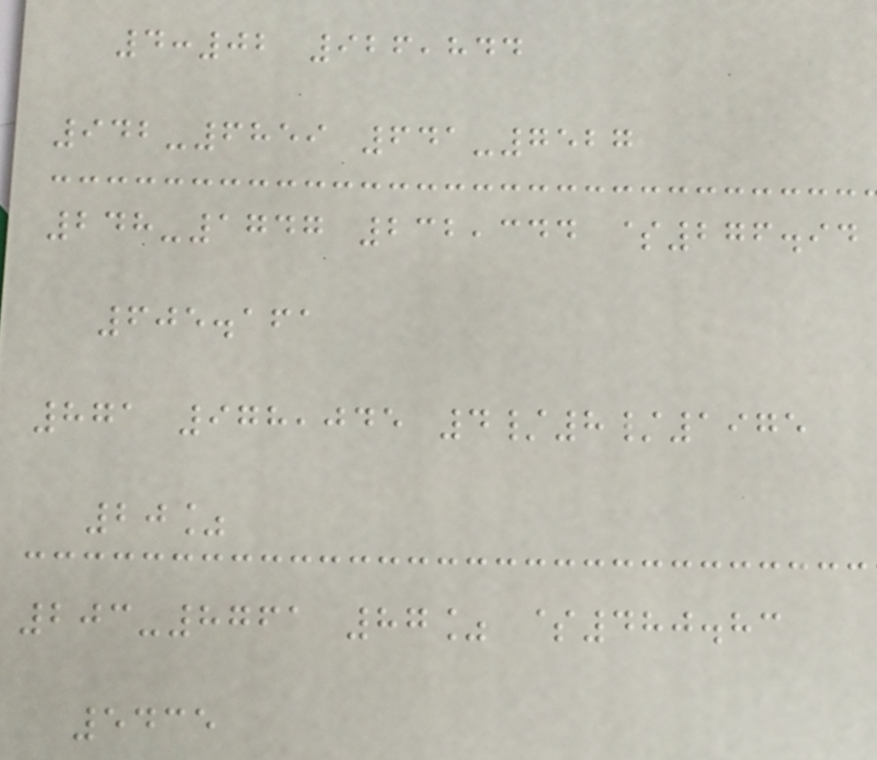4:02 926,844
942-6859 641-7527
248-1747 232,344 $276.94
605.161
871 978,045 4/8/1975
20%
203-8761 87% $480.83
5435
